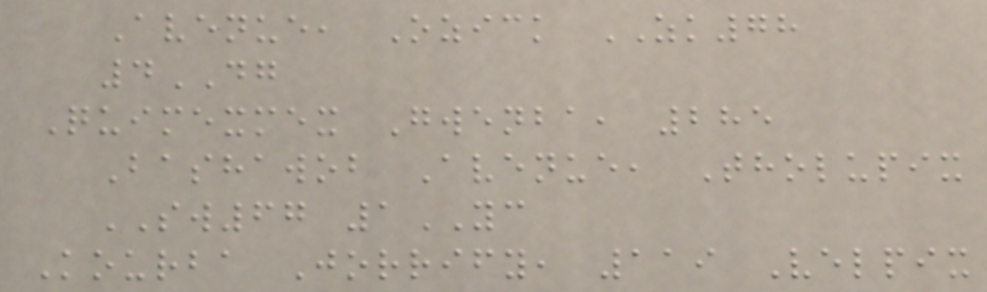Avenue, Ozick ZK78
4DG
Quimexmex Gwenba, 285
Bashawob Avenue, Tholupix
SW67 1YC
Kourba Jorrify, 119 Velpix
